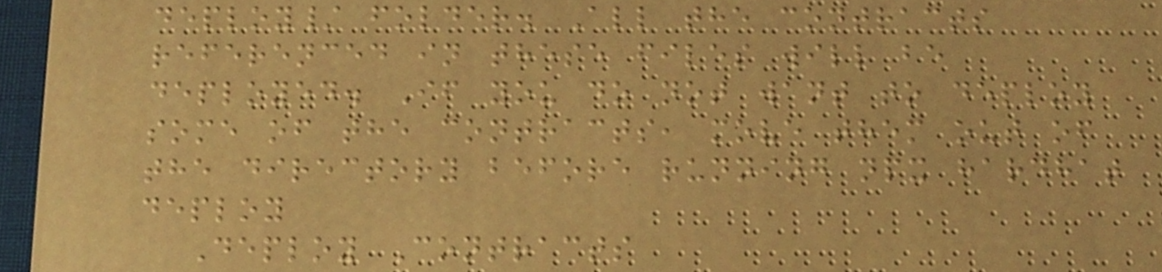deploy/ folder. All the contracts
referenced in these files will be
deployed. If you do not want to deploy
some of the contracts, move them out of
the directory before running npx hardhat
deploy
Deploy Contracts
